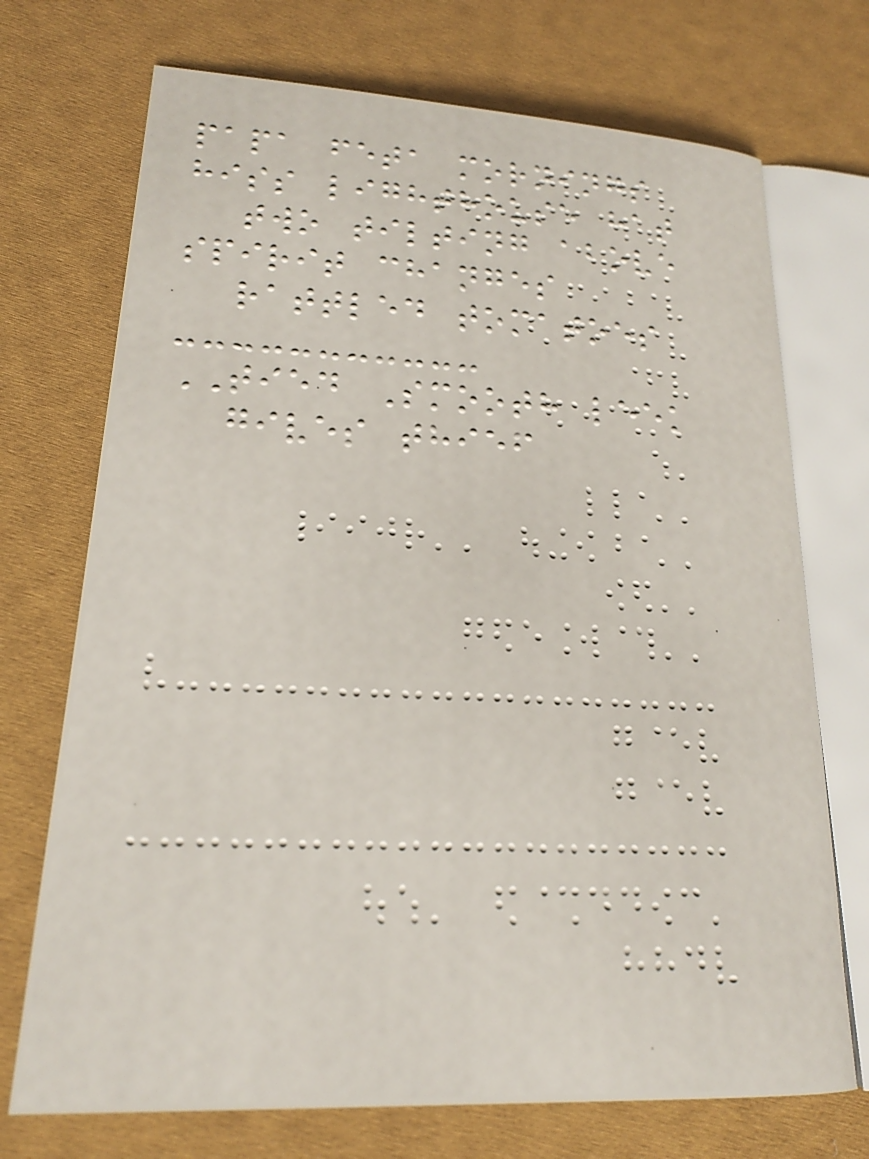papa feta mornings
hiss lighthouse hat
two tilting above
spirit changes
rattled tomatoes
TIED Smooth leek
gives thief
